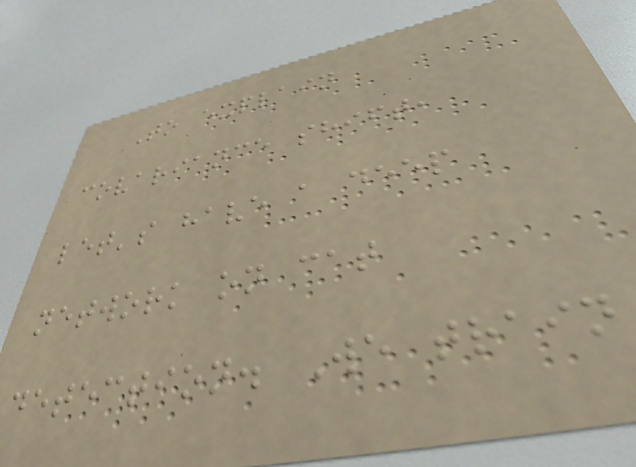To explain
covariance shift,
let's have a deep
network on cat
detection. We train
